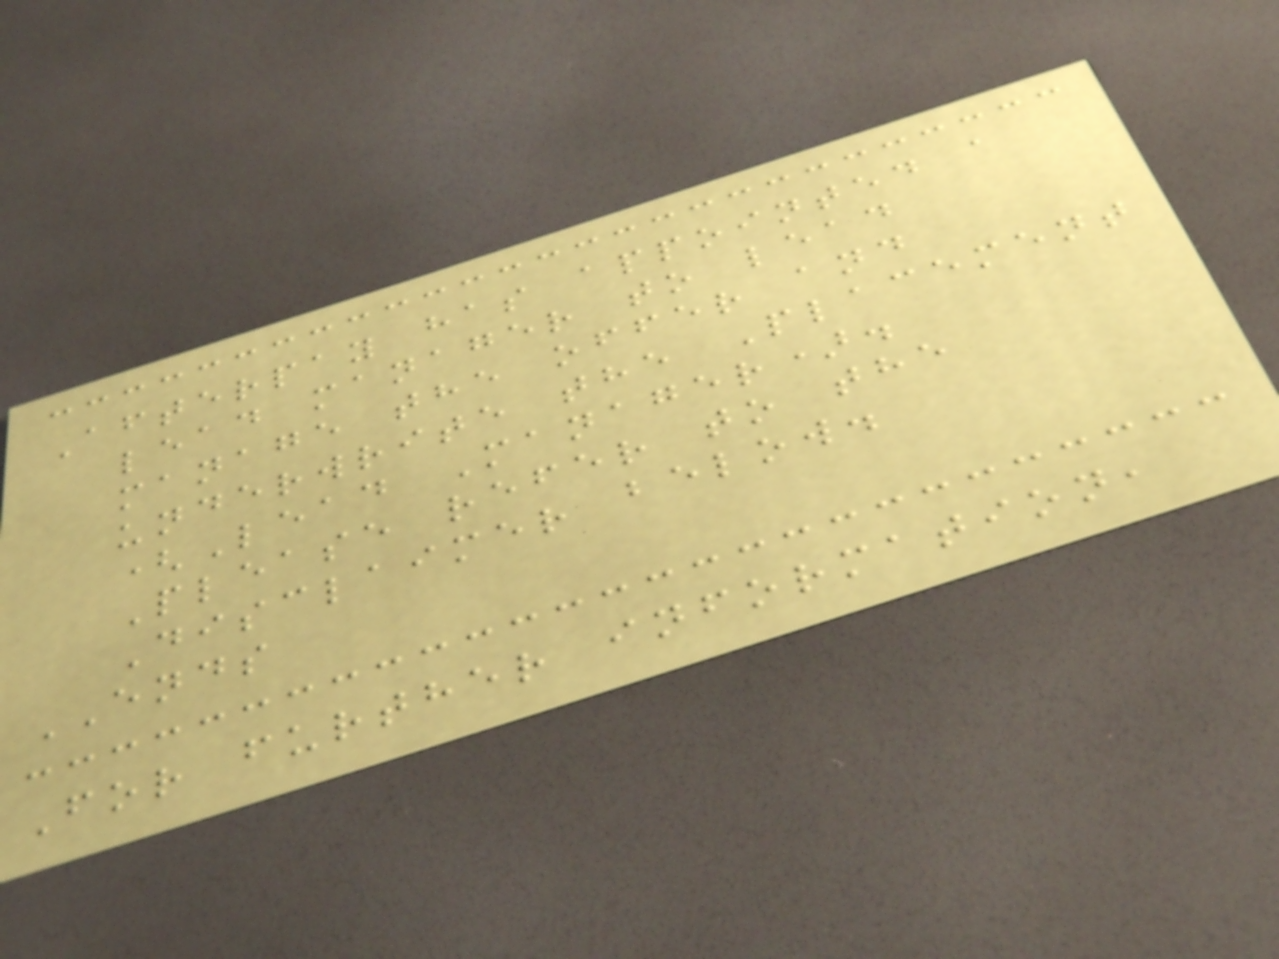Afterpay has appointed a
lead manager to lead
manage the offer and
underwrite the Placement
(Lead Manager).
Please refer to the
Disclaimer below.
ENDS
For further information,
